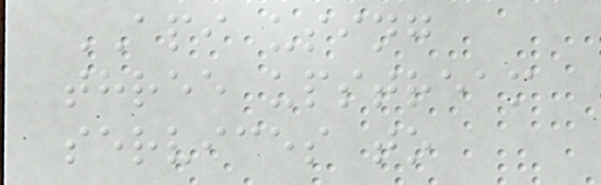API using
three upstream
services to
